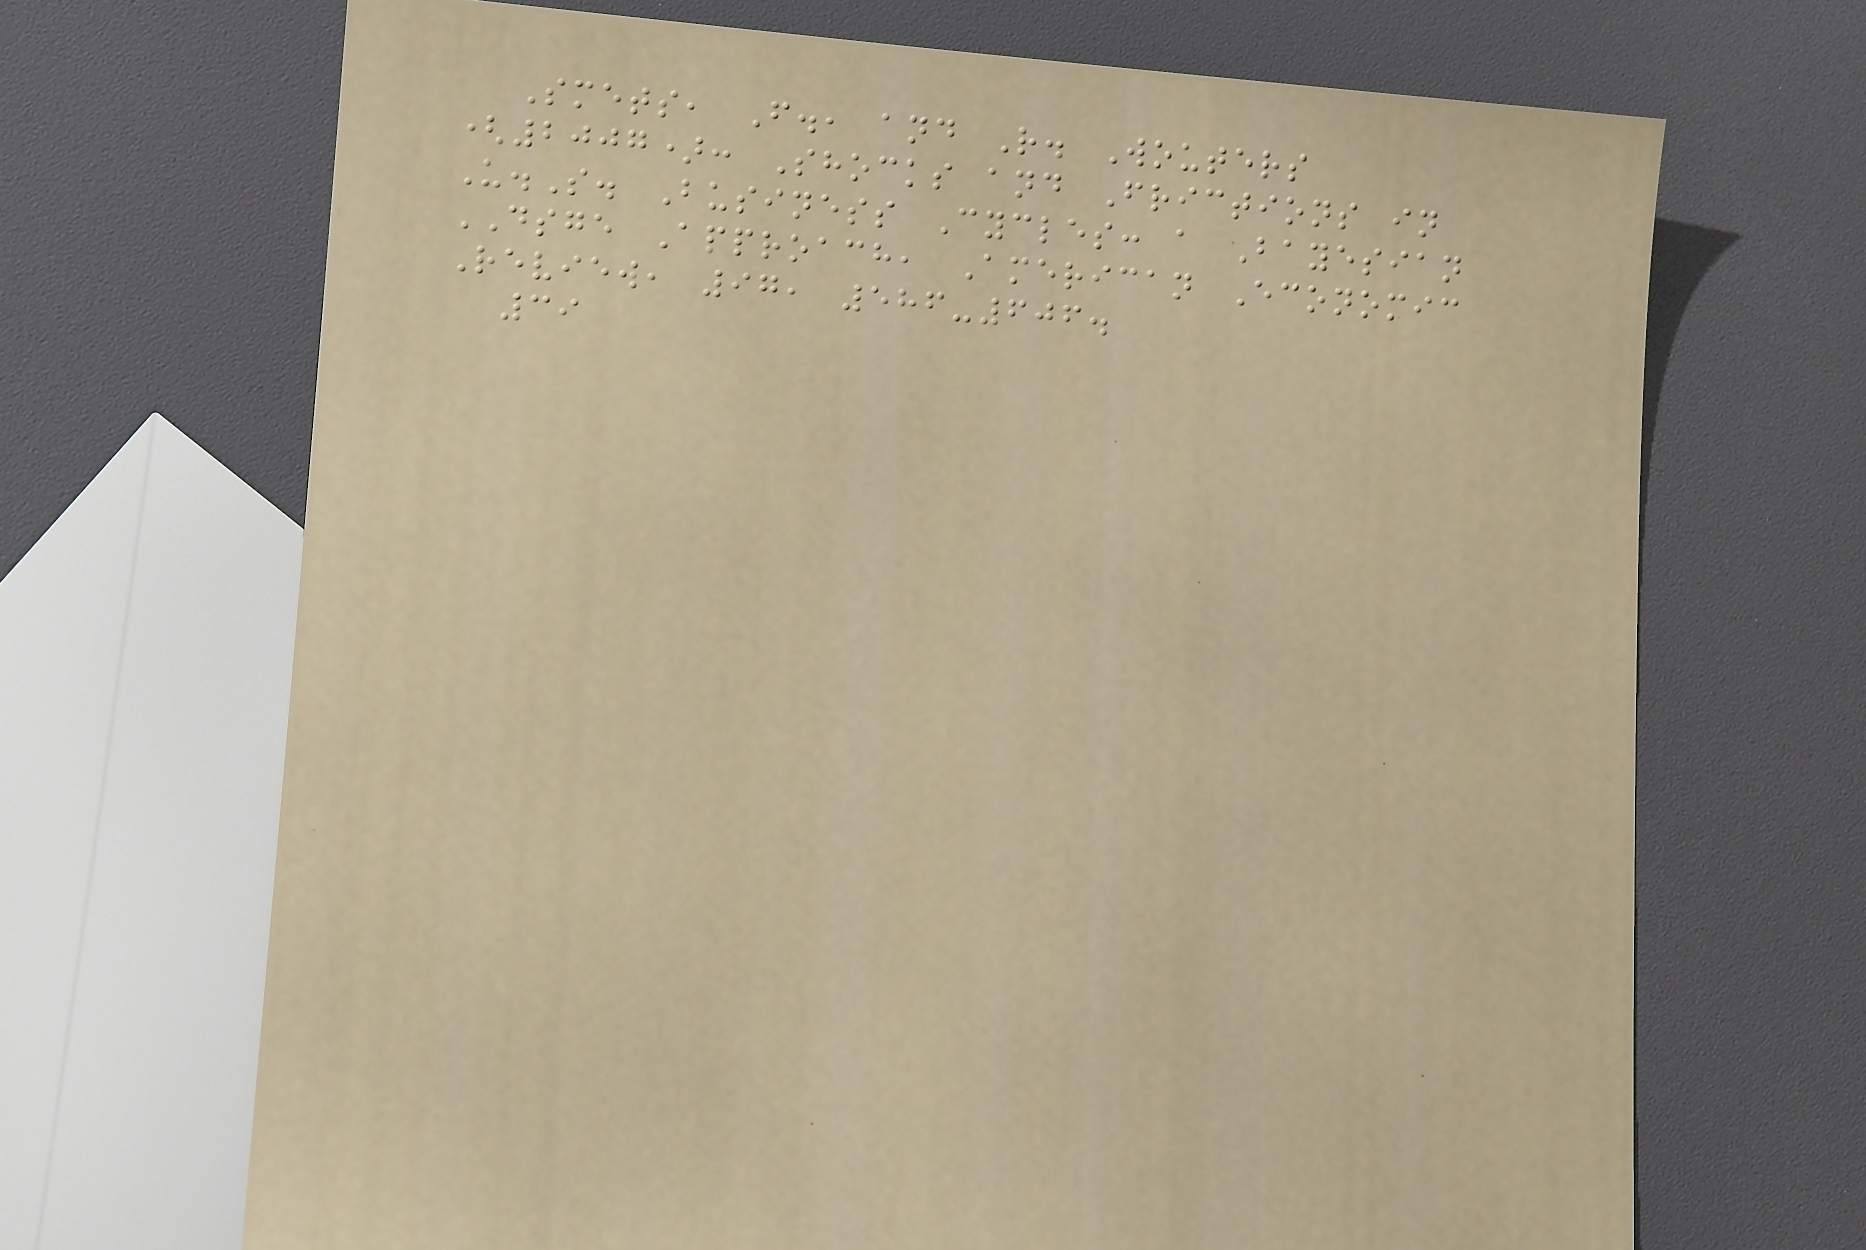Smets, F., and R. Wouters
(2007): Shocks and Frictions in
U.S. Business Cycles: a Bayesian
DSGE Approach, American Economic
Review, 97, 586-606.
39
